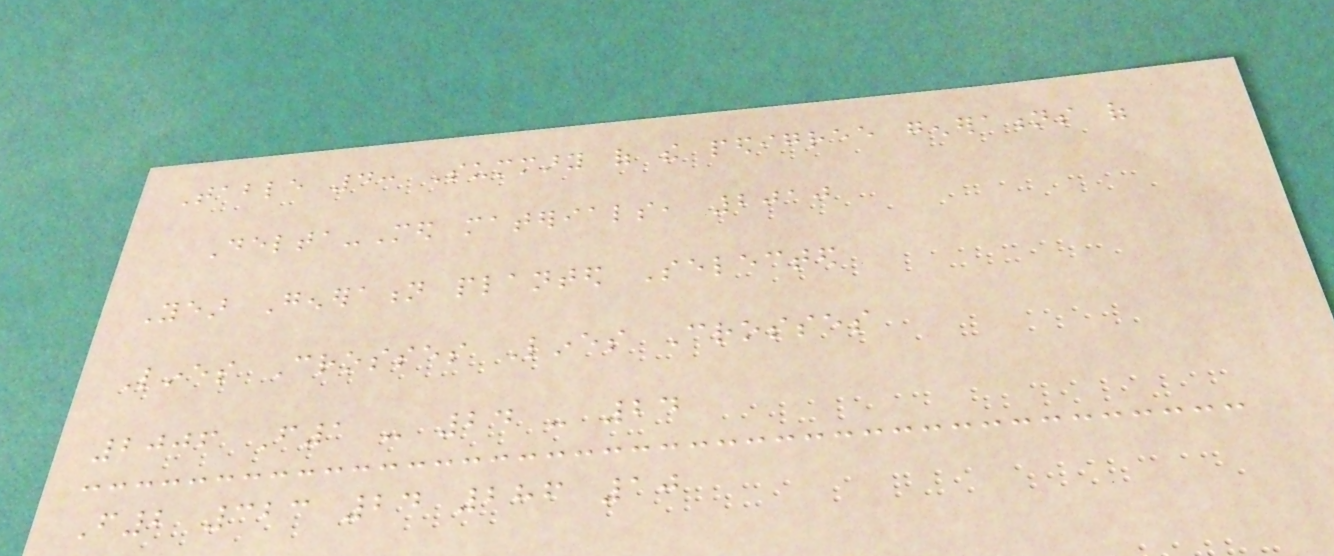Table 4: Summary of the pedigree generations of
Delta-Med materials, 2010
Year Generation planted Selected
Lines Crosses Lines Crosses
2006 F1 - 24 - 24
F2 323 24 286 10
